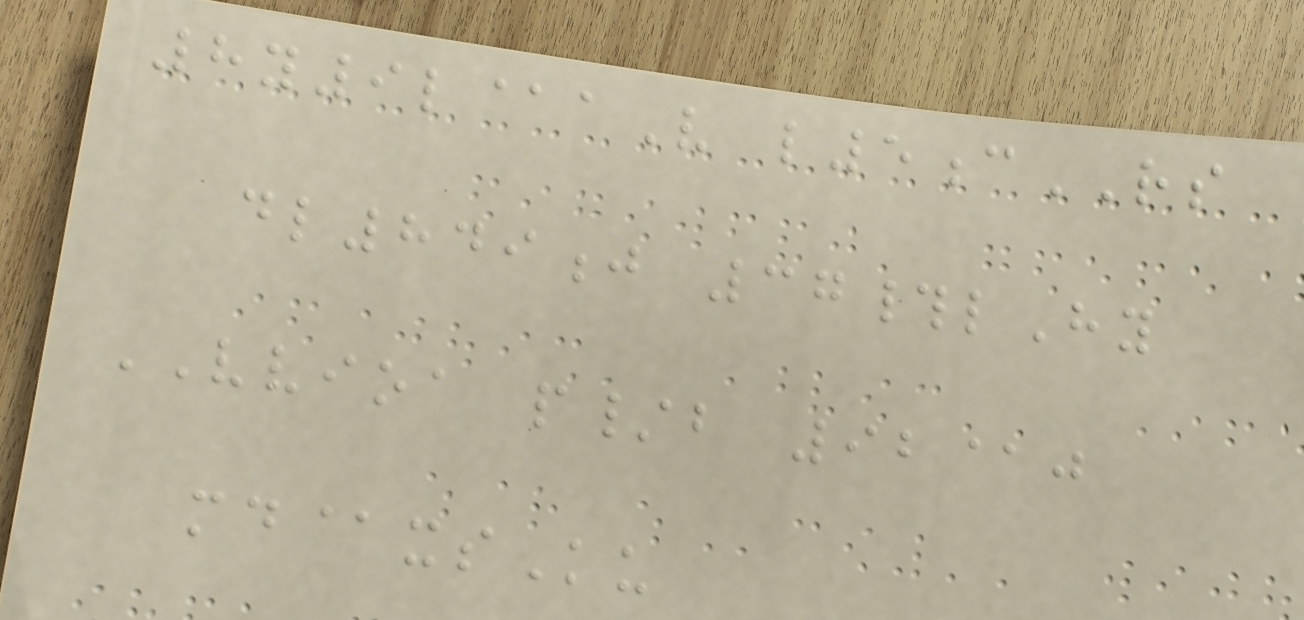8y9l@aV l5cRS
dl849j 37#lHy
VVIOA p/b 92@j
md@xsKu
